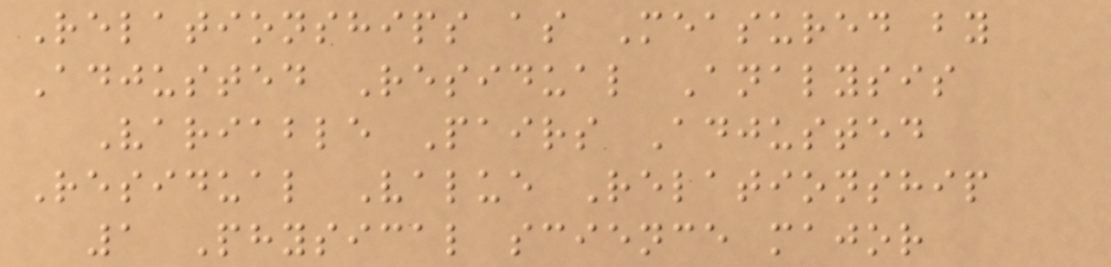Relationships as Measured by
Adjusted Residual Analysis
Variable Pairs Adjusted
Residual Value Relationship
1 Physical science major
